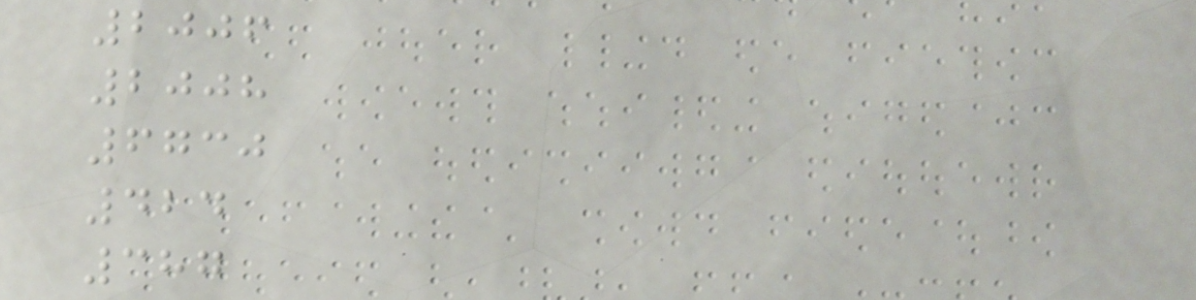2006
2008
6730
424
387
